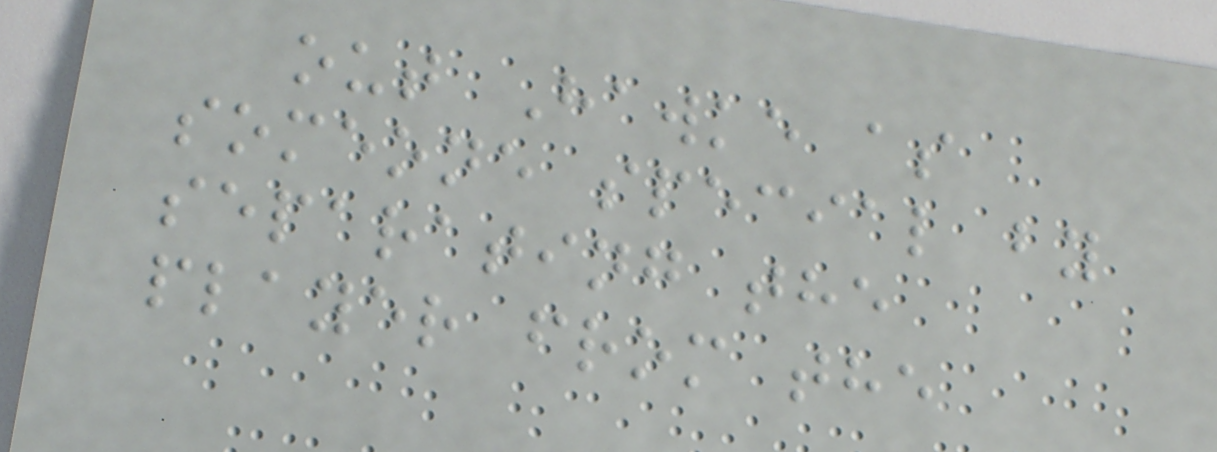out Hawke as
someone special by
separating the
player from the
